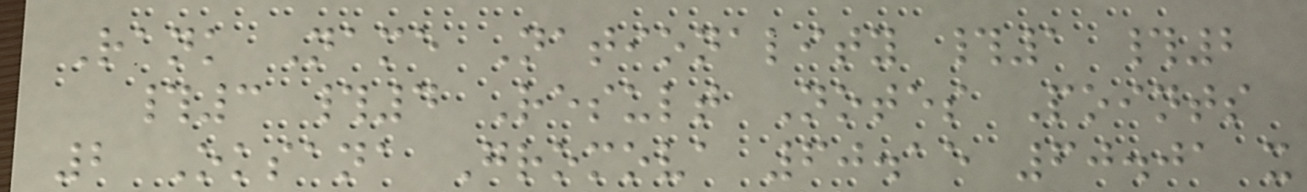Rank Name Nationality #1 #2
#3 #4 Result Notes Points
2 Oksana Gromova 60.15 60.01 x
